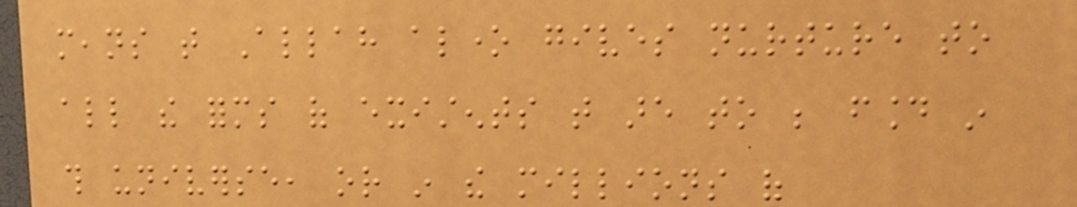means that Allah alone gives nurture to
all the forms of existents that are to be found in
this universe, or in the millions of
